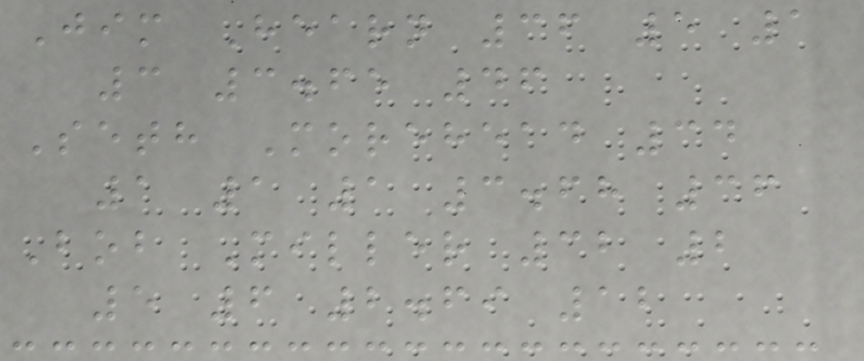Jim Hearn 36 5 1
3 3.65 46
Seth Morehead 34
1 1 1 3.68 36
Bob Miller 32 2
5 6 2.69 12
